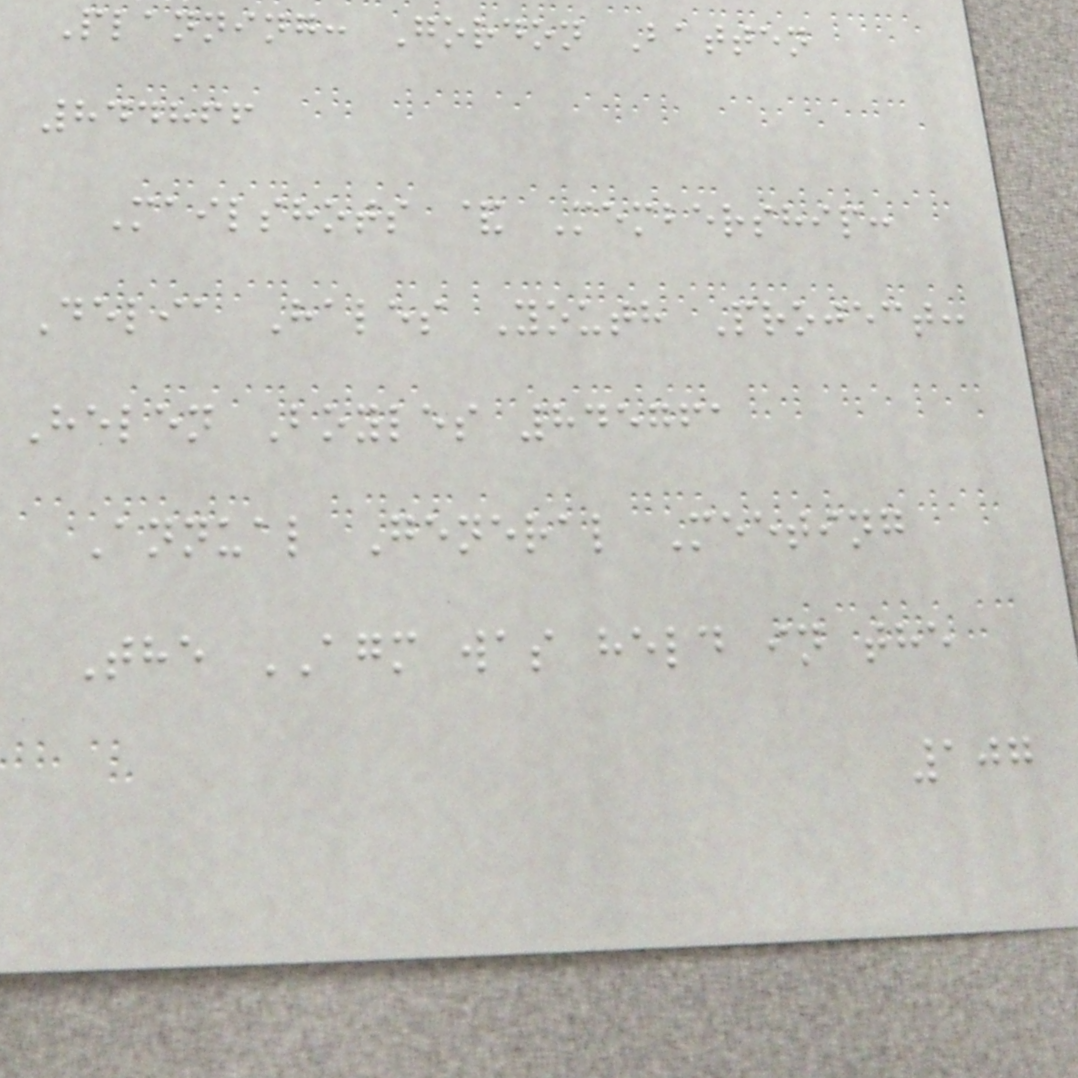Planning: Gordon Batten
844866
Mailshots & Membership:
Delia Hales Youth Project:
Helen Boyles 845761
Annual General Meeting
The AGM was held in the
107
